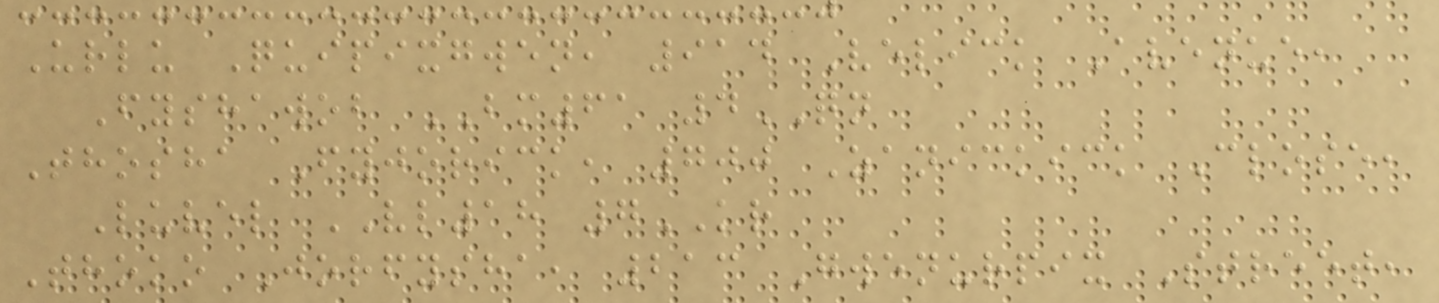Urlu Quipixgwen, 914 Velick Avenue,
Fyshawob BM61 4QN
Thosha Fyjorick, 700 Zanickick Close,
Luvel VL18 7KR
Thoko Jorfysha, 213 Gwenurpix Street,
